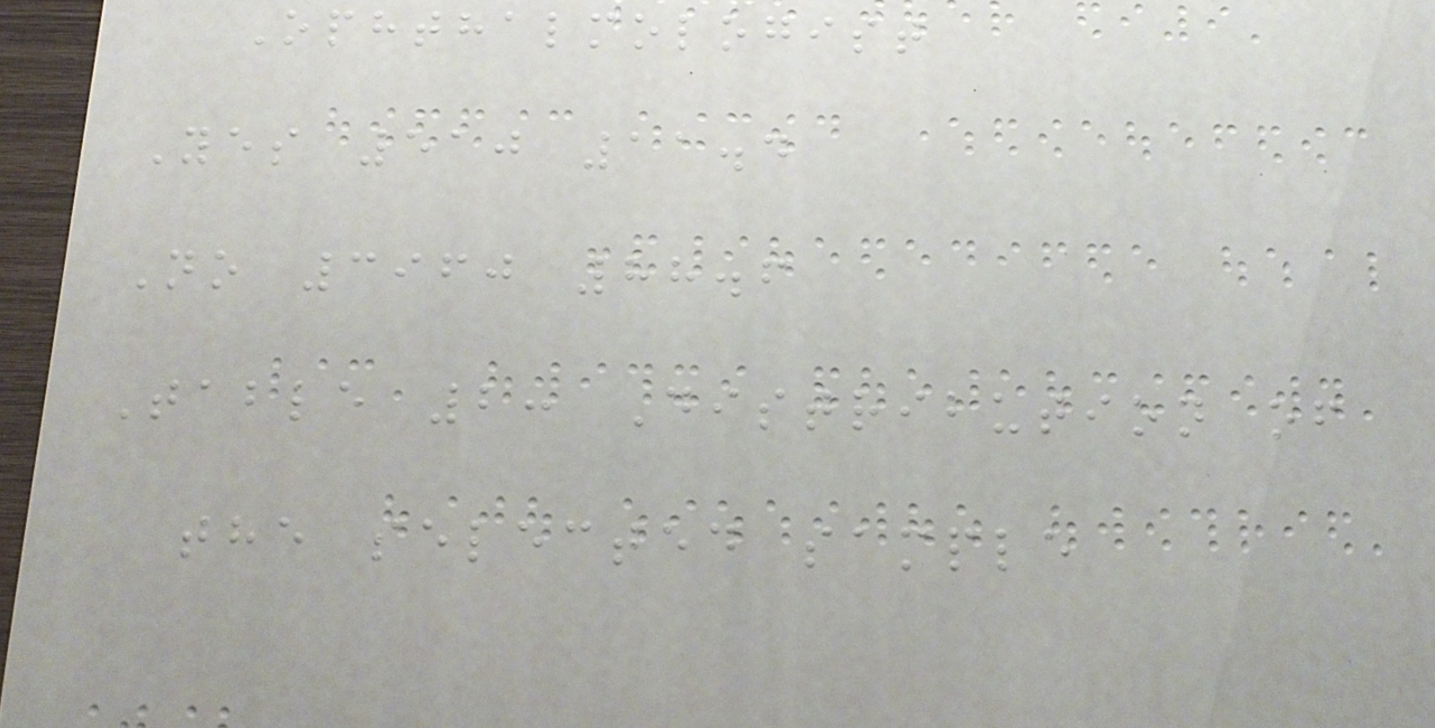Ophthalmologist
Yes 510 11.4
No 3960 88.6
Table 2: Distribution of
the selected sample
